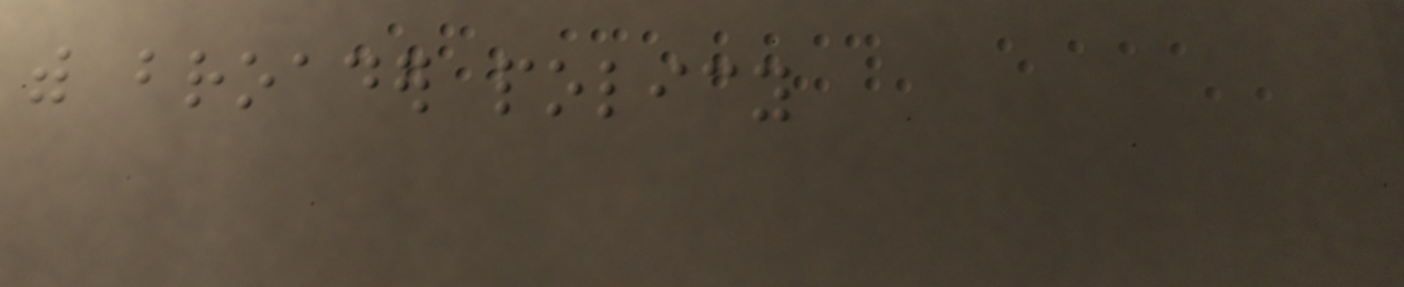with broader policy
